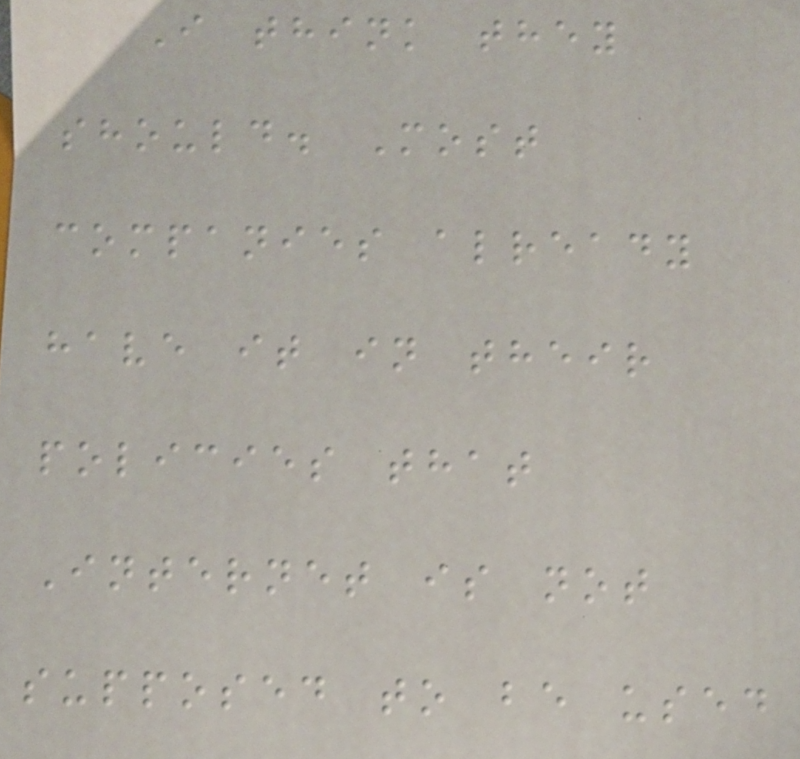I think they
should. Most
companies already
have it in their
policies that
Internet is not
supposed to be used
